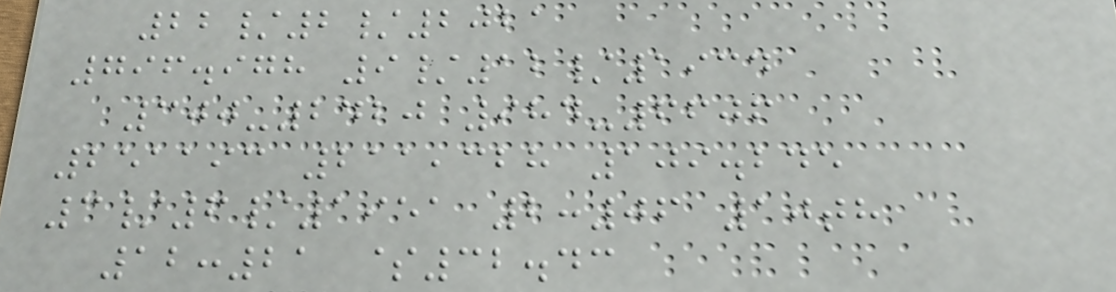22/2/2021
796.978 9/12/1934
300-2420 984-6606
251193 211,328 109.245
3/6/1951 2:06 10th
12:21 $32.43
